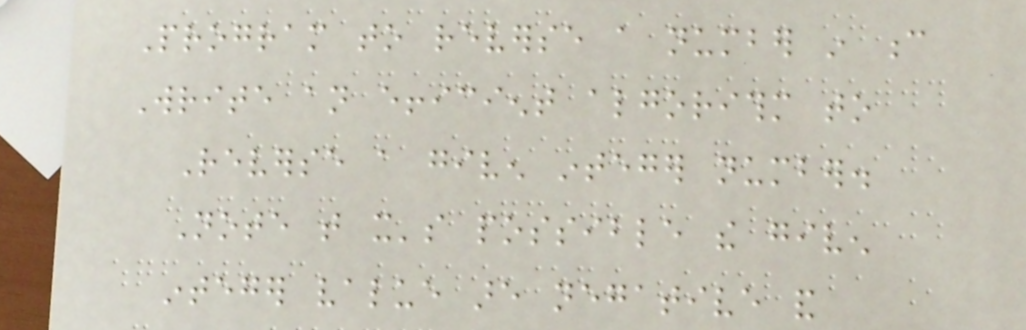Program to reverse a number in c
Write an efficient algorithm to
Reverse a given integer number.
Note that it's possible the given
integer value are negative and
